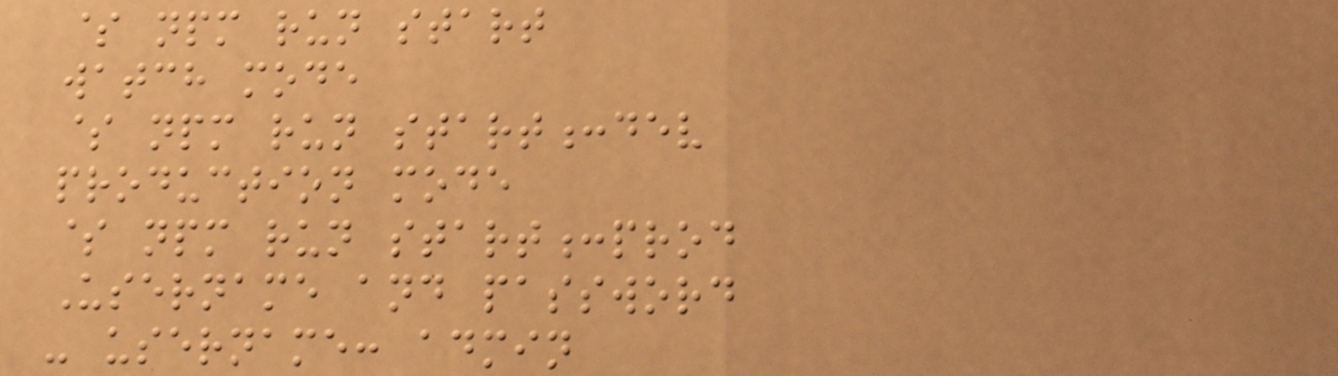$ npm run start
watch mode
$ npm run start:dev
production mode
$ npm run start:prod
Username and password
- username: admin
